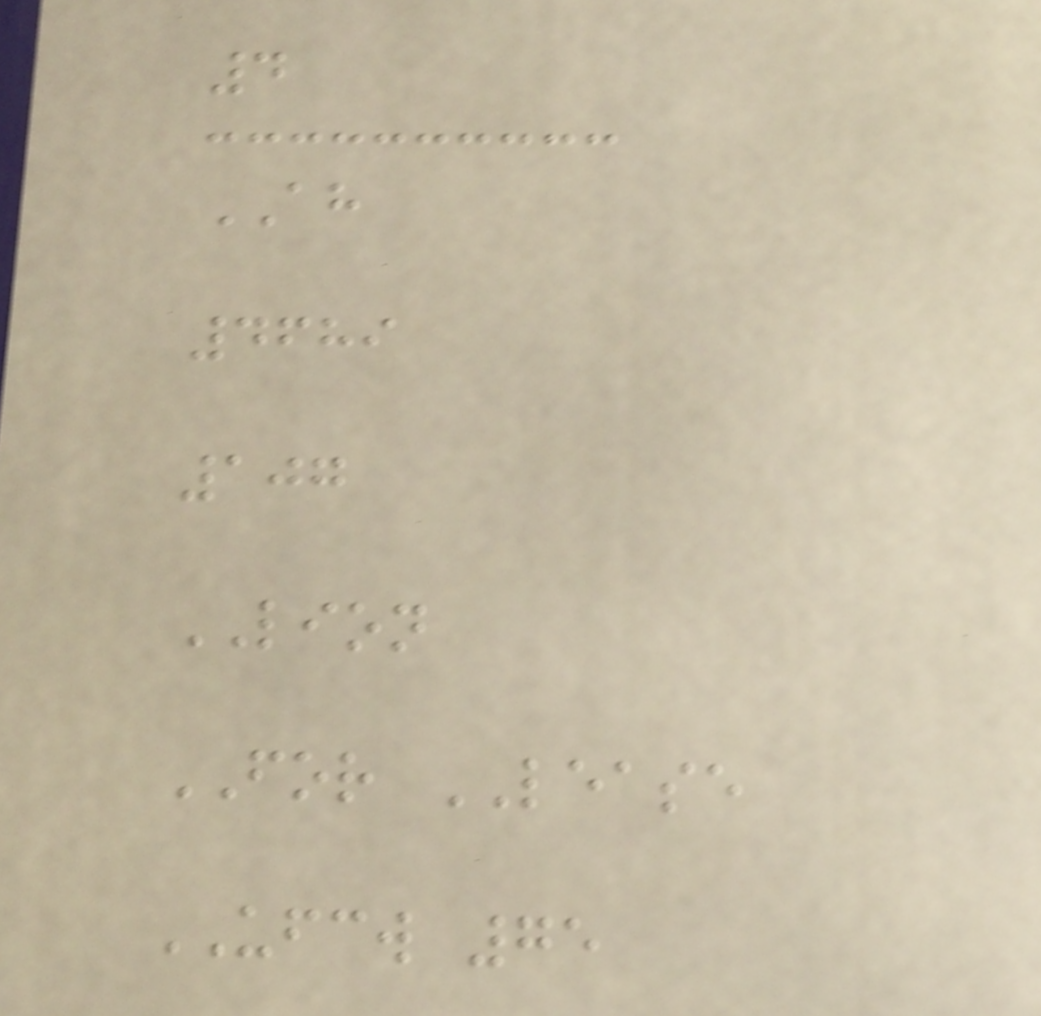4
AH
4689
107
LION
FOR LEASE
UFCW 75
